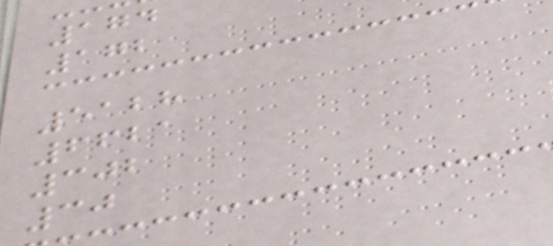174
172
5128
6621
302
30
